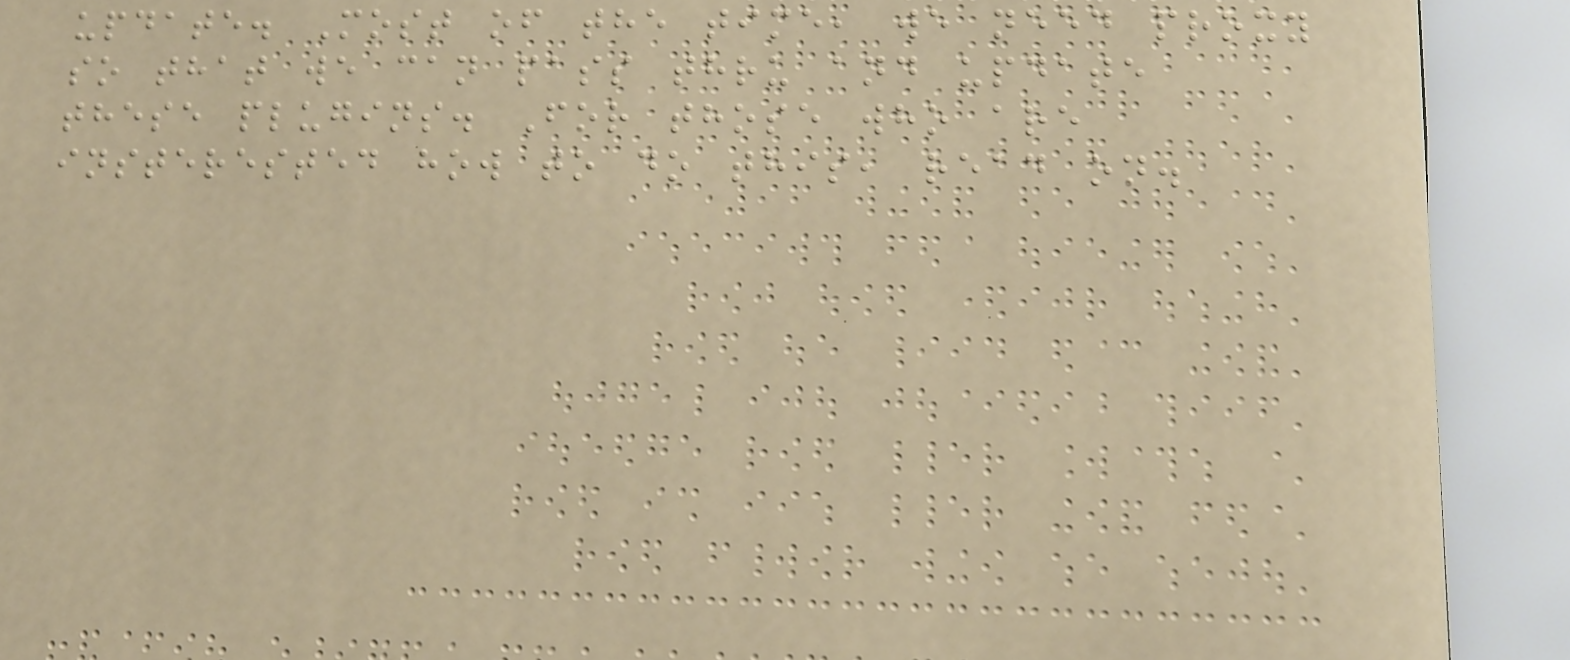update. Most of the time, we need proxy
so that we can pass thru and update
these plugins. For those who are
insterested how to do this, read on.
